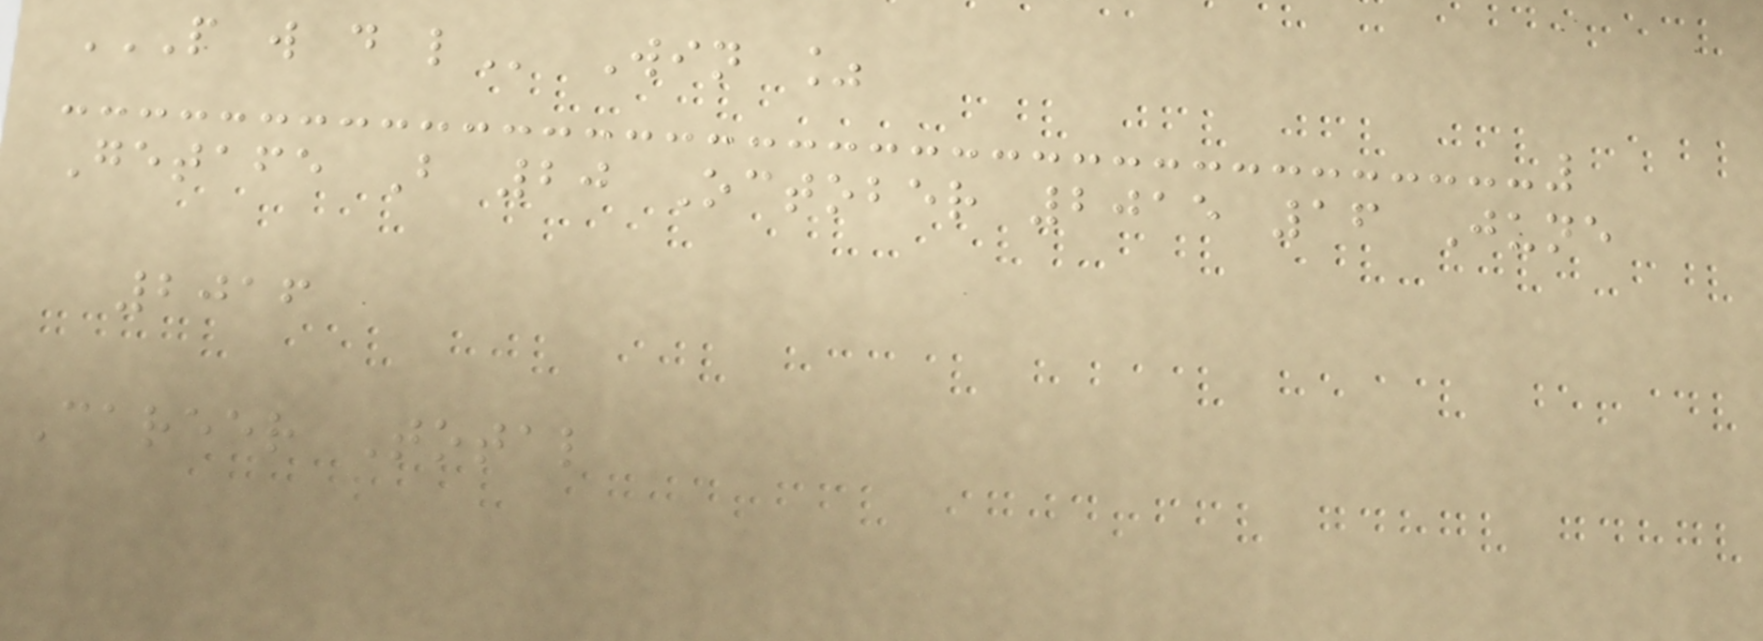P W D L Win %
Getafe B 20 October 2015 16 June
2016
Career Total
